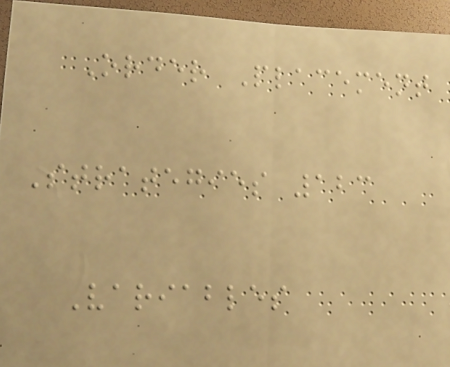Order Placement
Strategies 123
Variables
